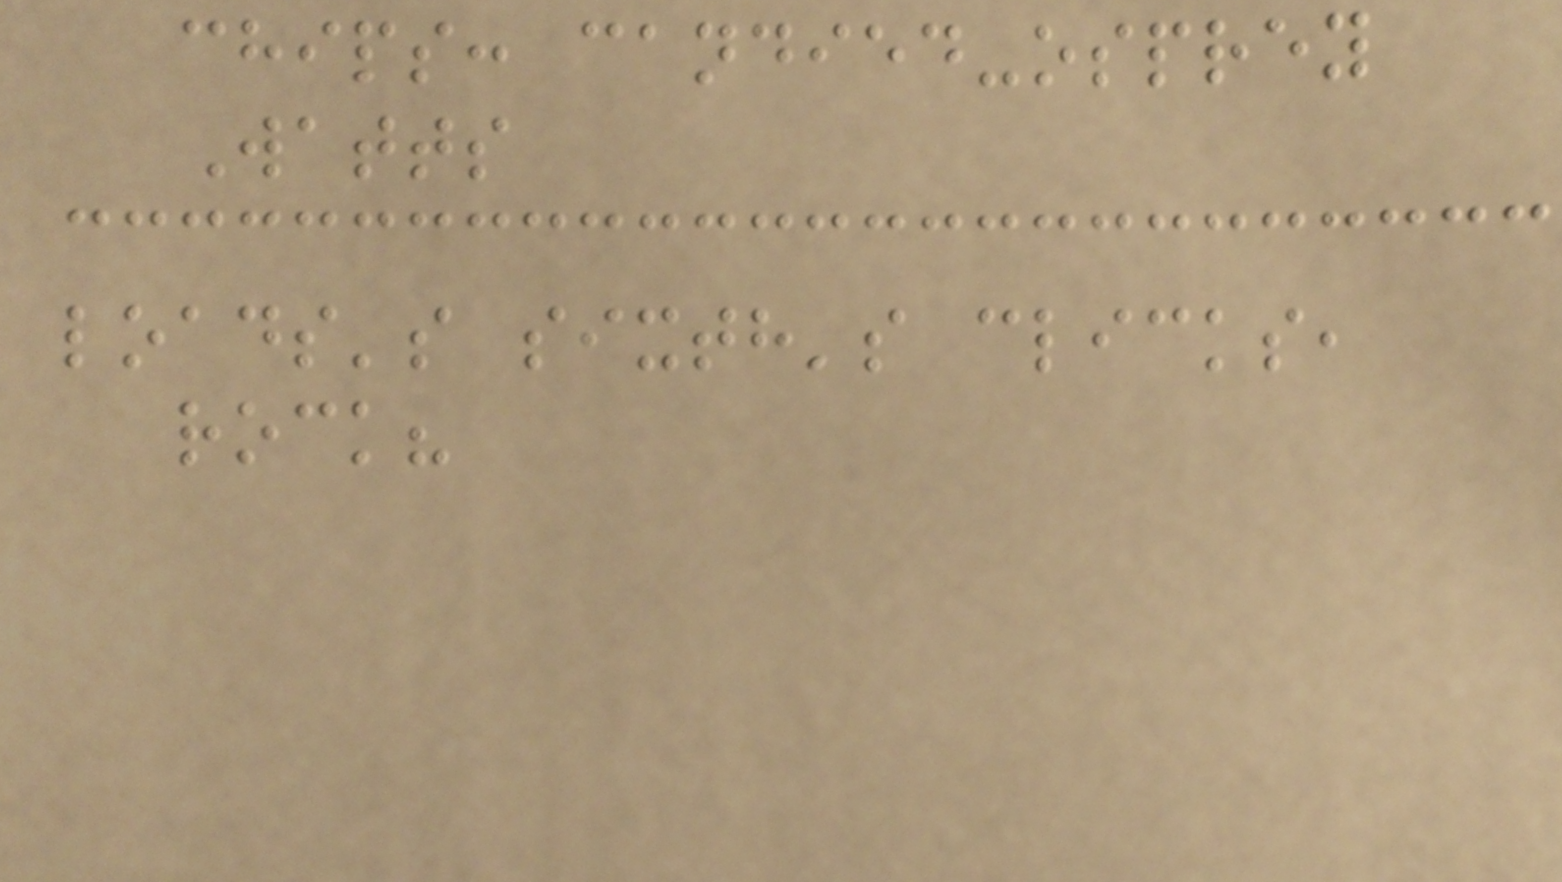chips: candied-osprey
Watts
loads's sixth's clicks,
rock?
